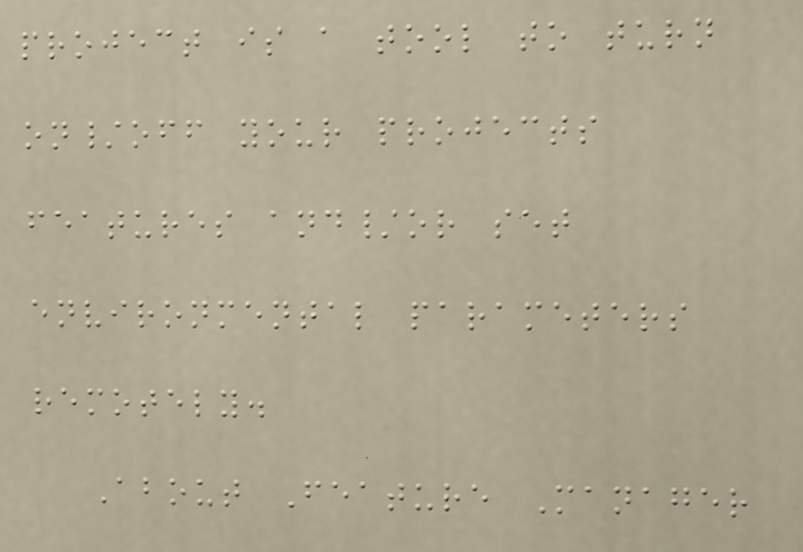project is a tool to turn
on/off your projects
features and/or set
environmental parameters
remotely.
About Feature Manager
